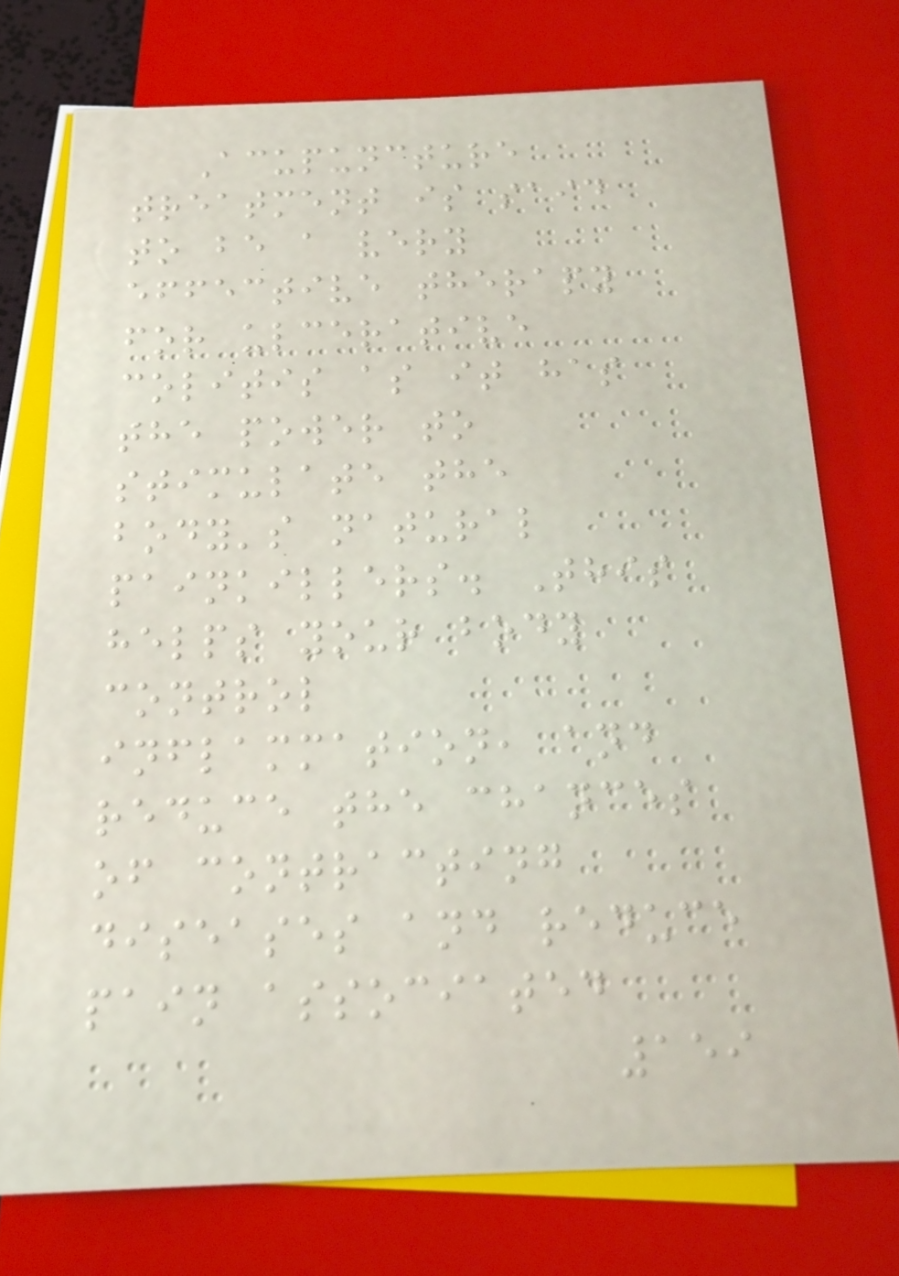Acupuncture
treatment is said
to be a very
effective therapy
for ulcerative
colitis as it has
the power to
stimulate the
body's natural
painkillers. This
helps your body
control
inflammation, and
reduce the chances
of contracting
diseases and reduce
pain associated
159
